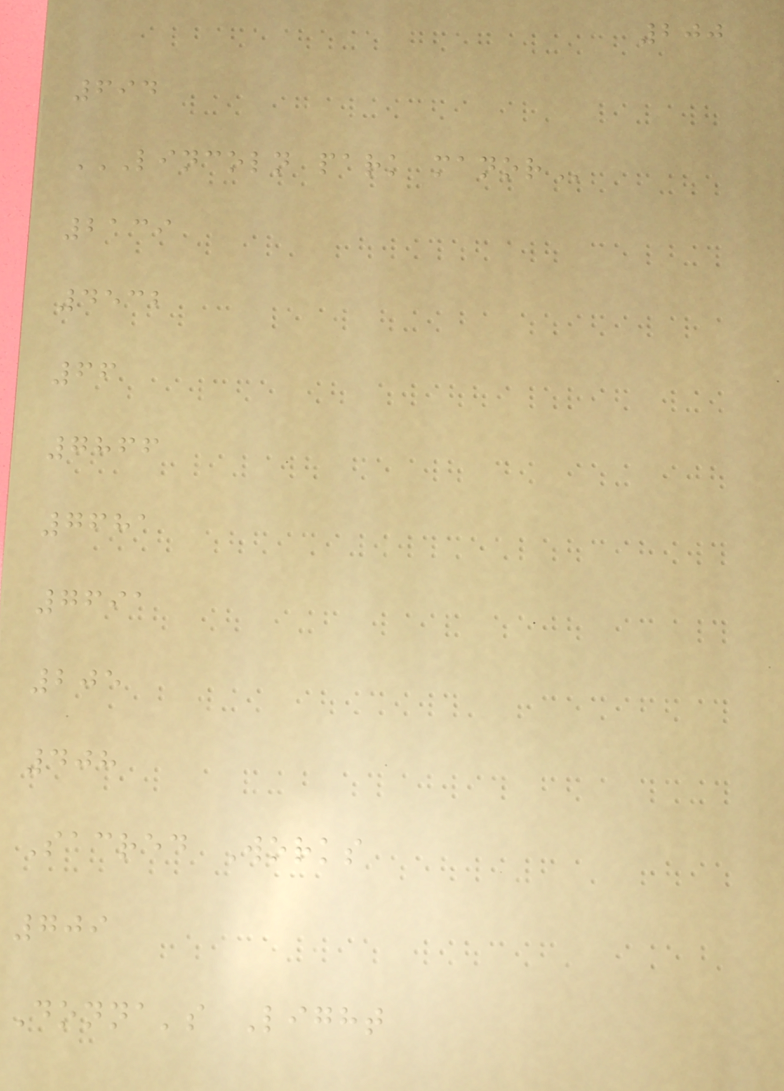200
694
LINCOLN PARK MANOR
2139
4532
66
7866
7681
7691
205
408
Sacred Works
709
Donna's Light
